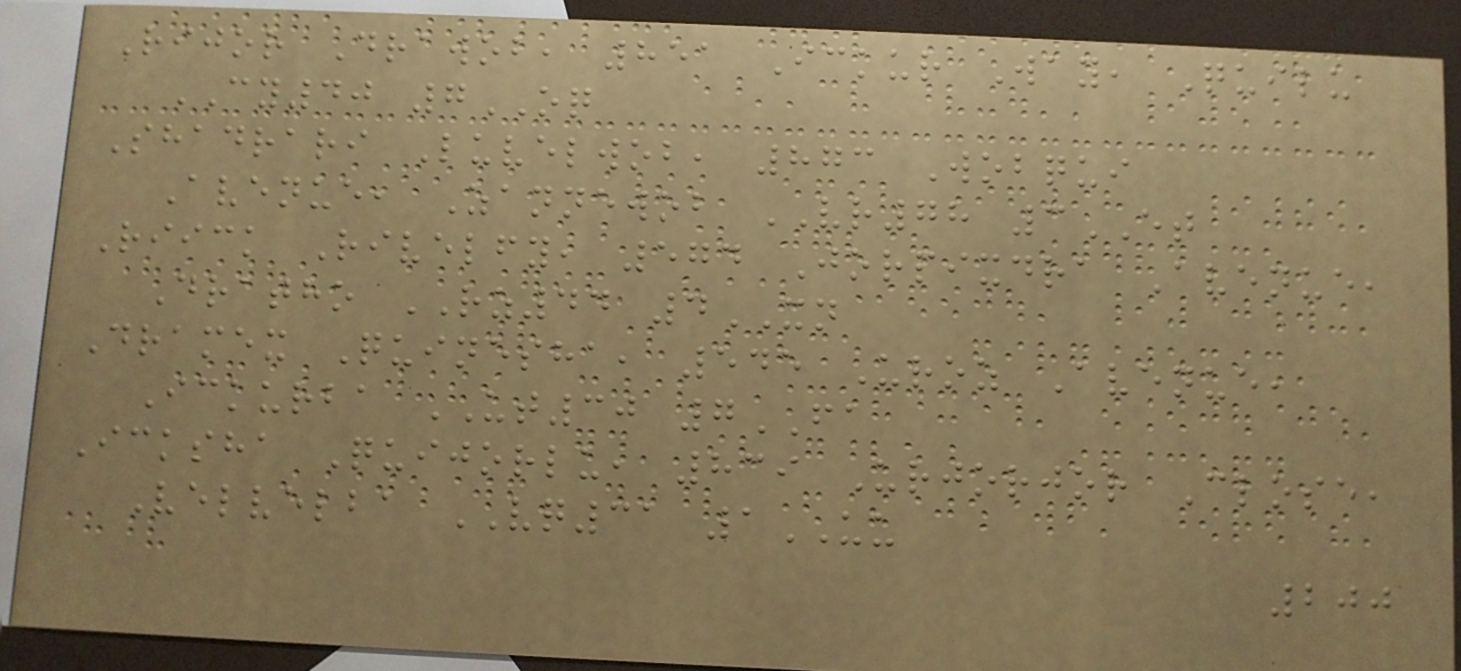Rijor Drawob, 851 Ickur Way, Quilu
CY40 7OQ
Shadrari Luvelwob, 873 Wobqui
Avenue, Zannewob VR78 3ET
Riick Rivelfy, 574 Jorpixdra Avenue,
Dratho RZ44 4XN
Dramex Quinesha, 545 Uroz Avenue,
Ickurba UT30 7FA
Icksha Quijorlu, 839 Urjorjor Close,
Velvelba VQ31 1UU
200
